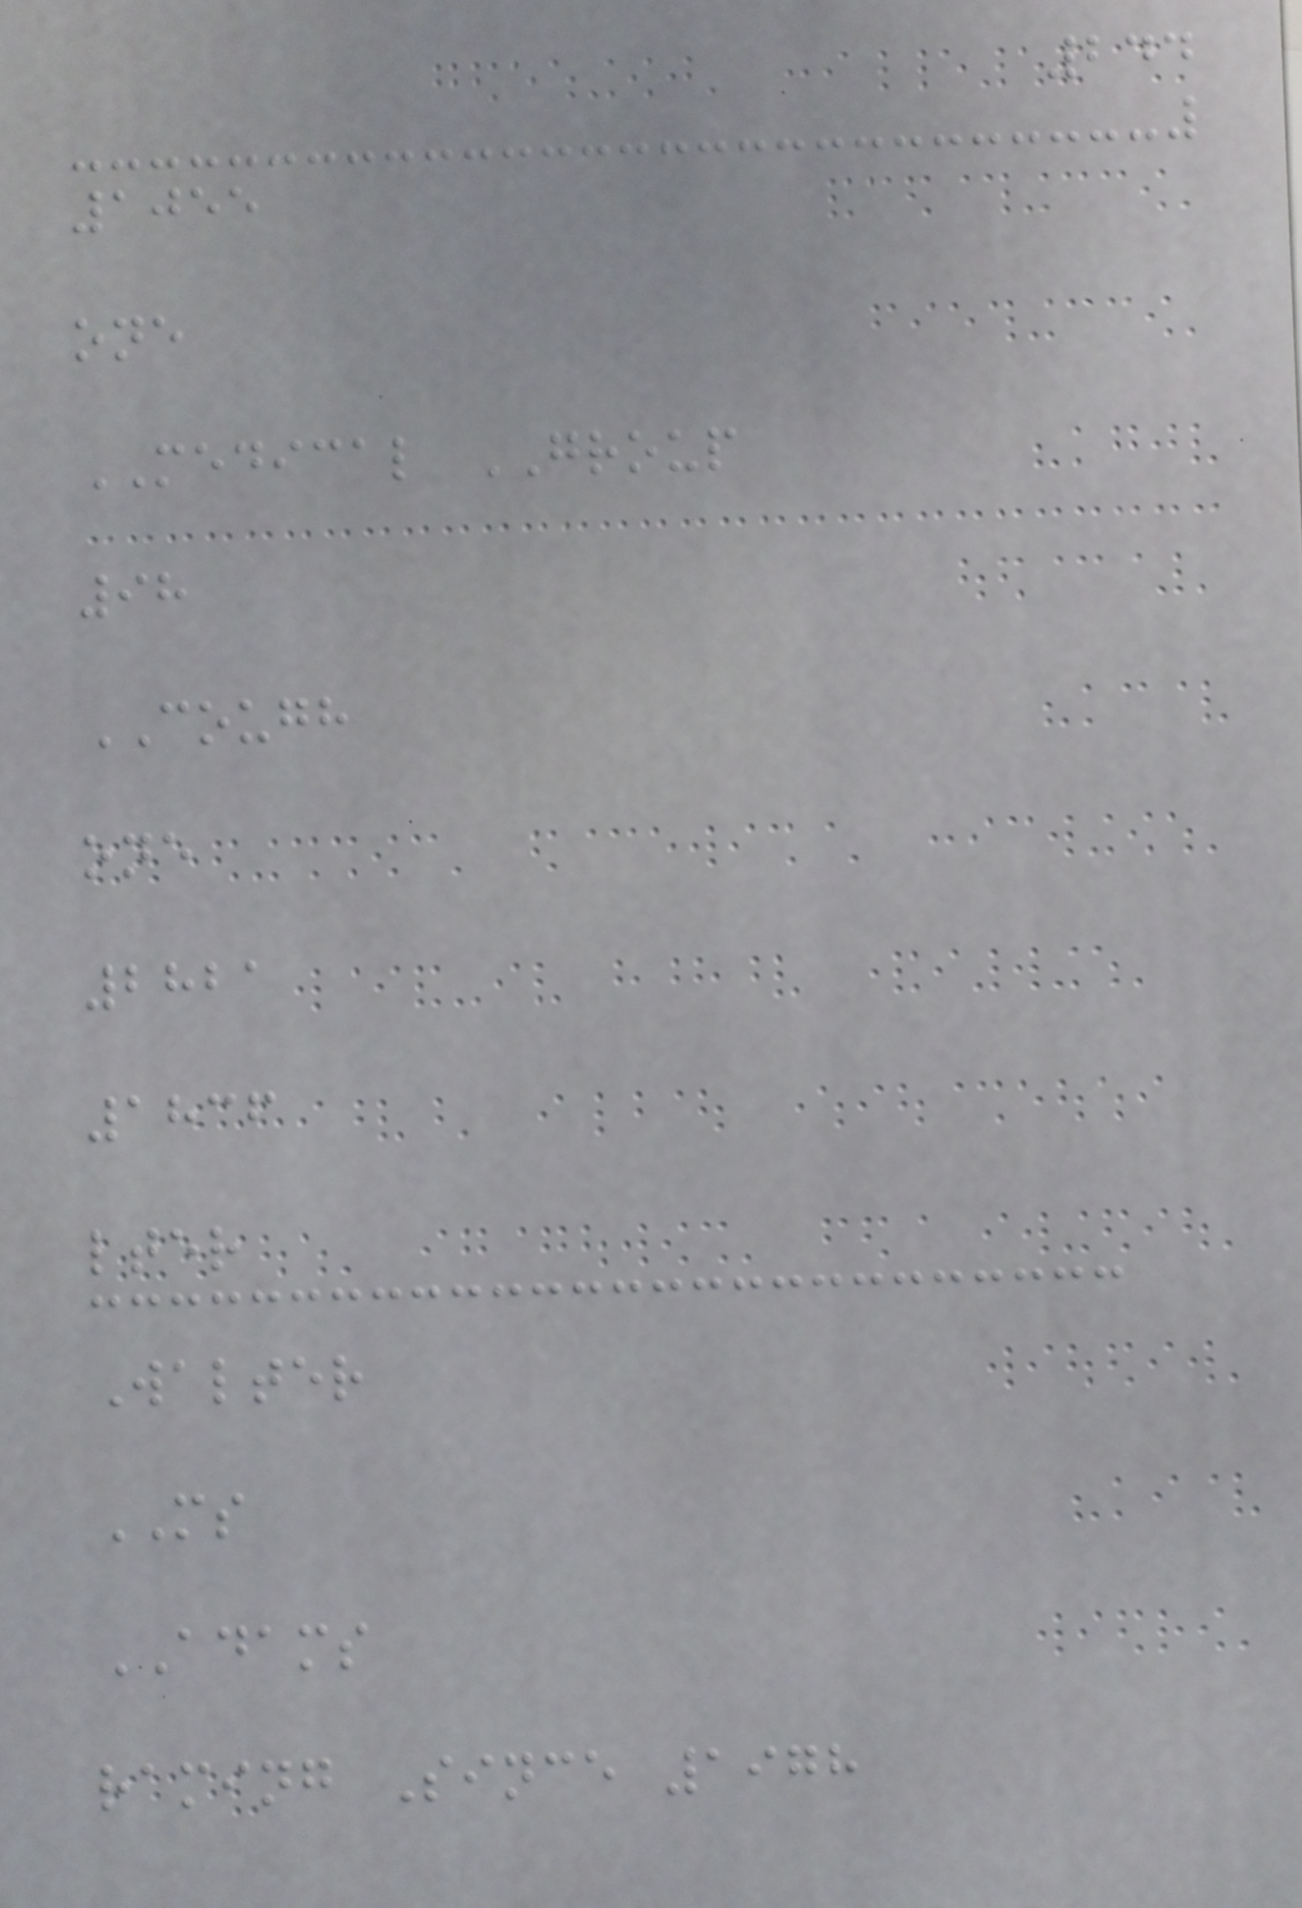244
1055
one
MEDICAL GROUP
98
COUGH
one
2821
1836
lter
Walter
MS
ADAMS
raming Since 1978
